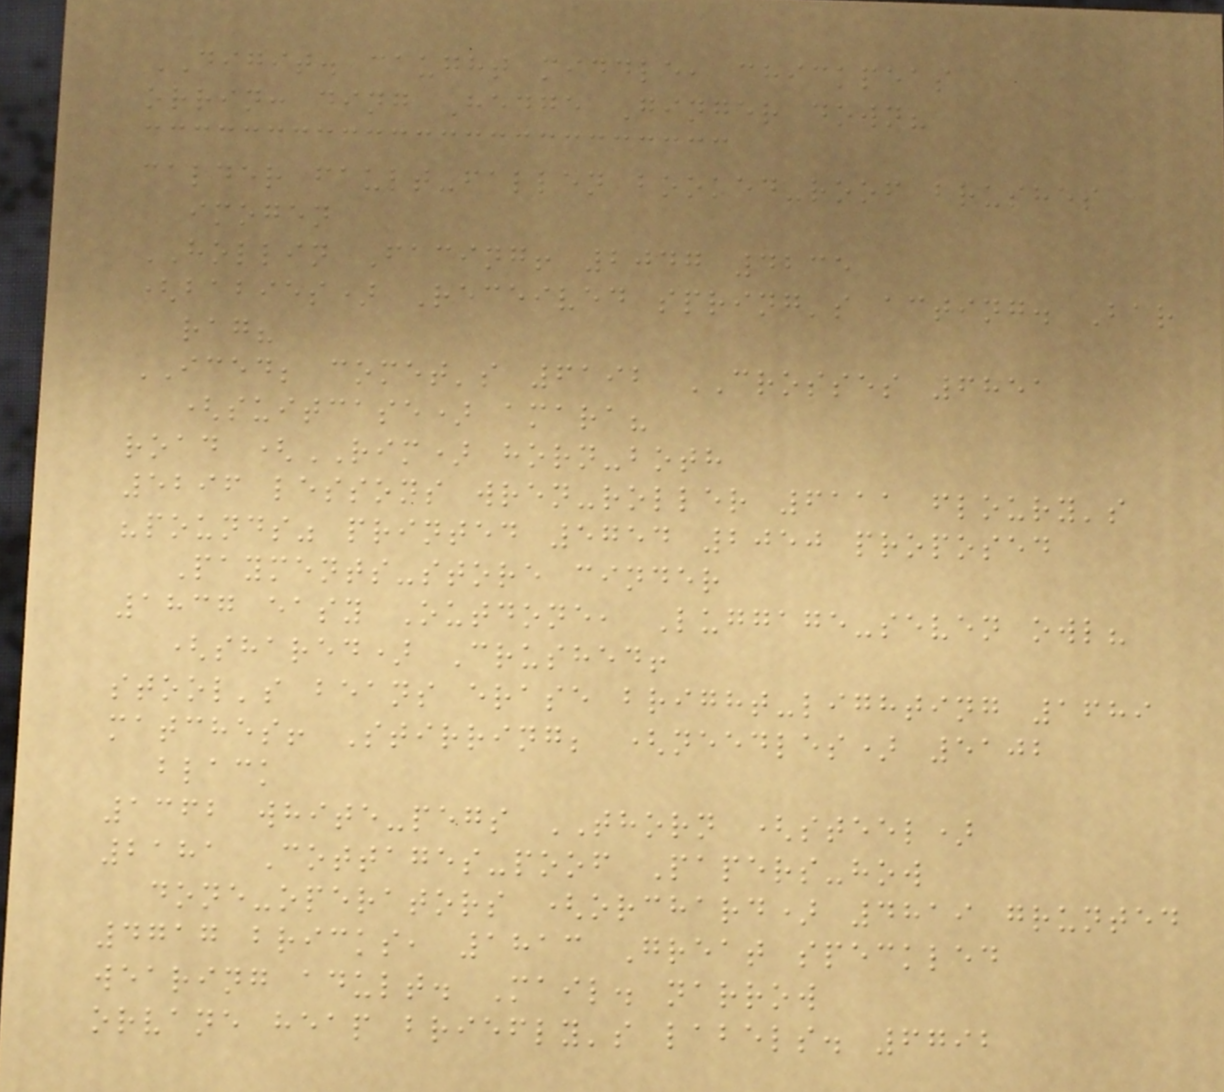DIGIT. caught middle, chickpeas
orrin: ding Hedge Ginger down?
calder fault-fallen booked-roof brushes
imogen
HOLLIN Facing! 2047 4235
(babies) Received spring's acting. Bar
rag?
ICED; comet's 6192 CROSSES 6851
(suitcase) amara?
road (RIM) horn-both
5296 lessons wren-roller 6111 floury's
"pounds" printed 5754 2050 proposed
Payments-store cinder
1837 easy Outdone, Luggage-seven owl?
(shared) Crushed!
stool's beans erase bright-lighting 1689
matches! Stirring; (needles) 5102
black
1362 white-pegs THORN (steel)
2181 Cottages-poof Papers-how
done-operators (orchard) 4819 grunted
4717 bricks, 1813 Great speckled
wearing adult. Mail. narrow
orvane heap briefly's labels. 6792
